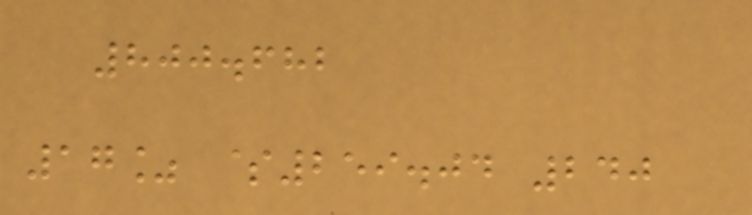800.682
17% $259.04 240
